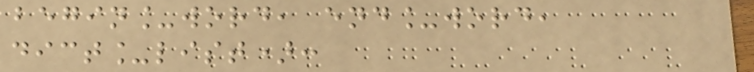begin_word, end_word,
dict_list):
